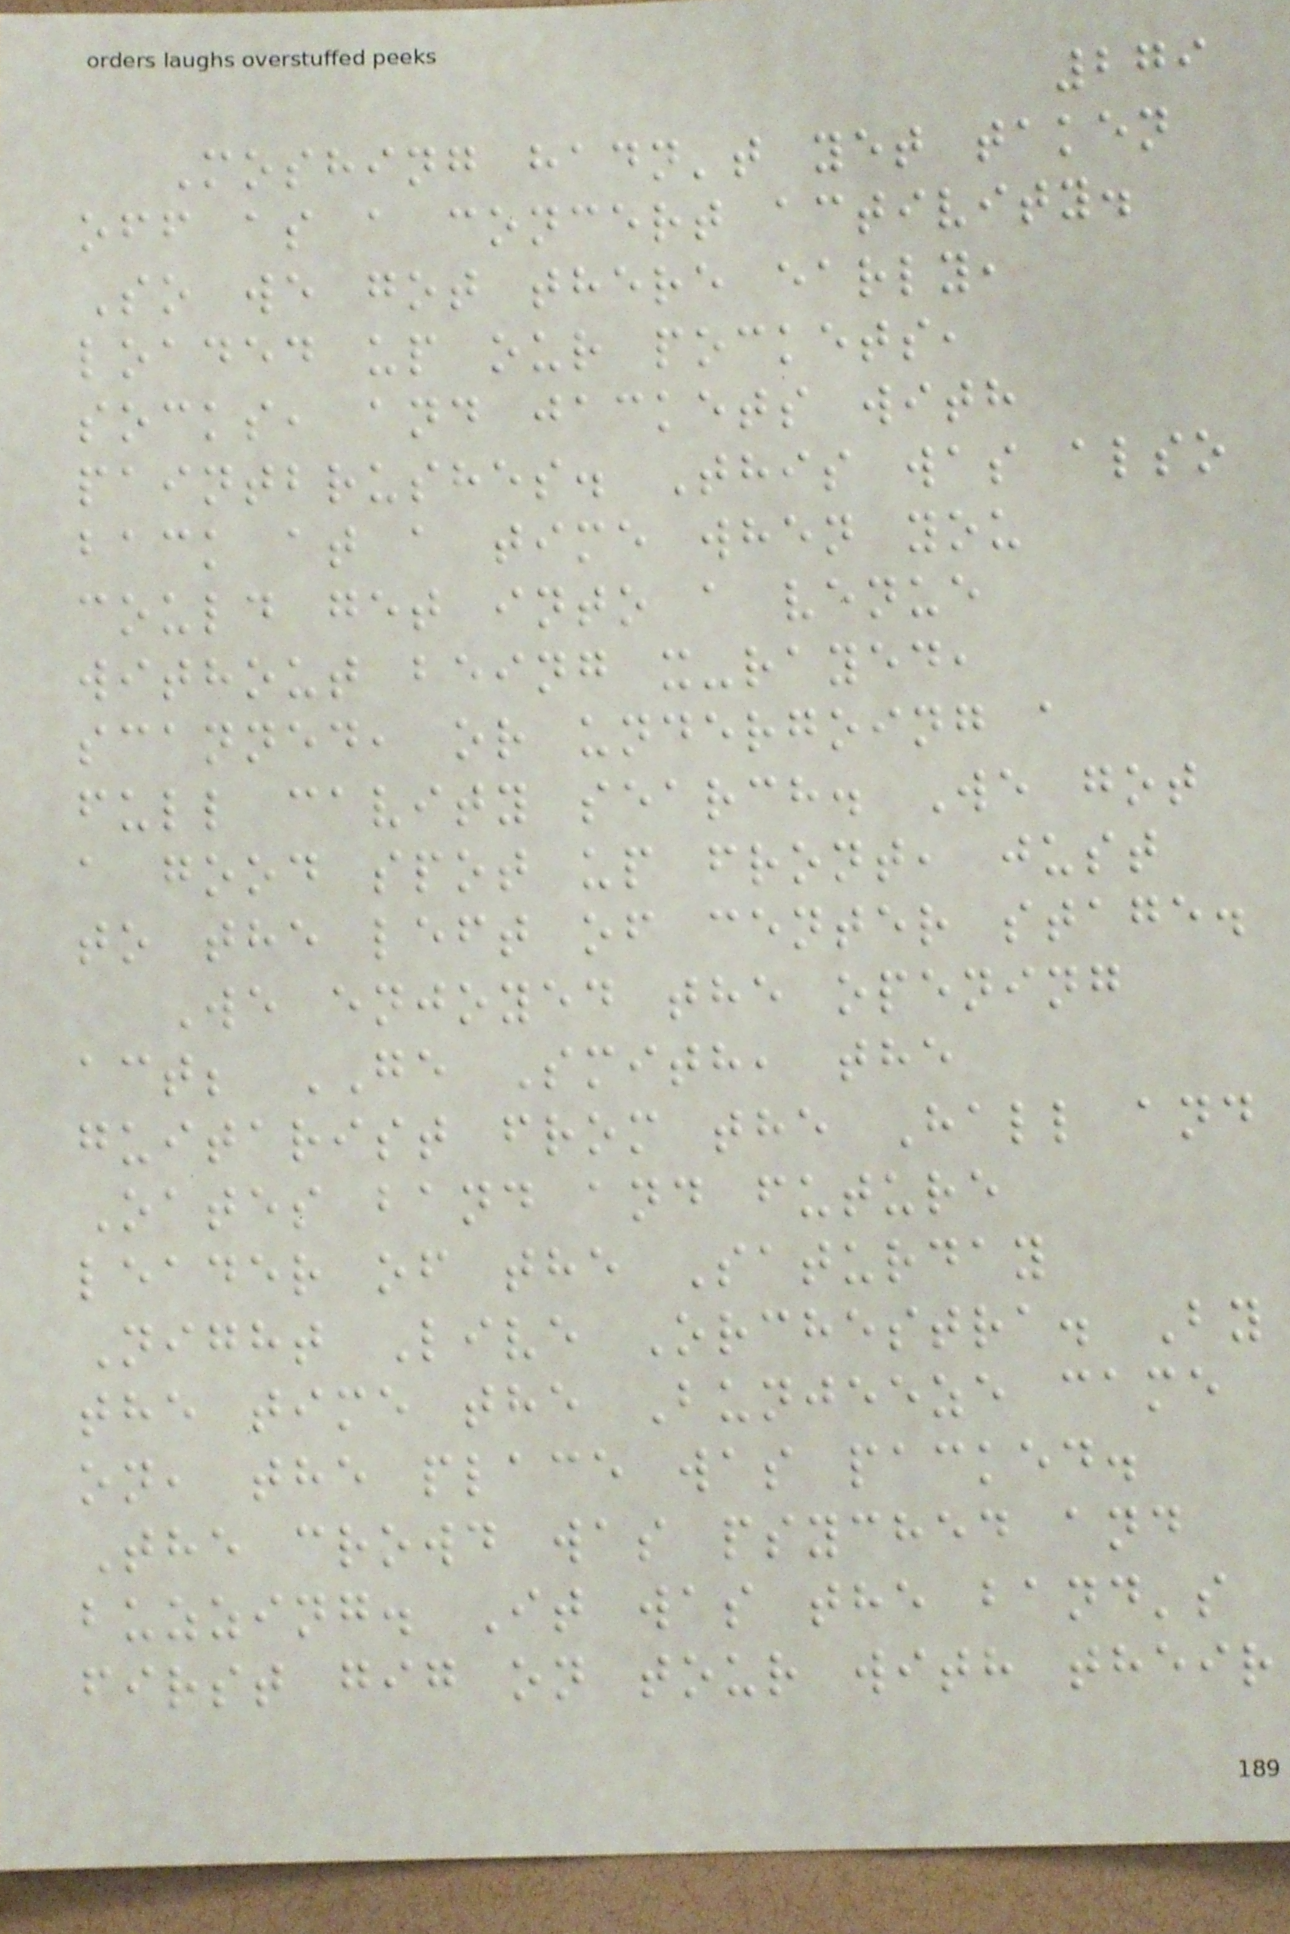279
Moshing hadn't yet taken
off as a concert activity.
So we got there early,
loaded up our pockets,
socks, and jackets with
paintbrushes. This was also
back at a time when you
could get into a venue
without being x-rayed,
scanned, or undergoing a
full cavity search. We got
a good spot up front, just
to the left of center stage.
We enjoyed the opening
act; GE Smith, the
guitarist from the Hall and
Oates band and future
leader of the Saturday
Night Live Orchestra. By
the time the Bunjeeze came
on, the place was packed.
The crowd was psyched and
buzzing. It was the band's
first gig on tour with their
